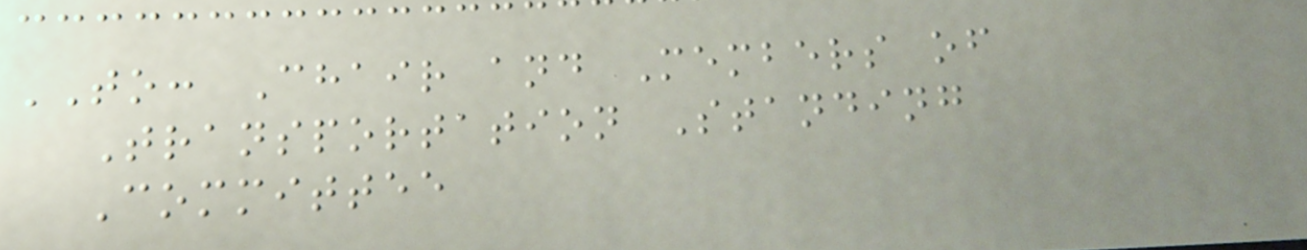TO: Chair and Members of
Transportation Standing
Committee
